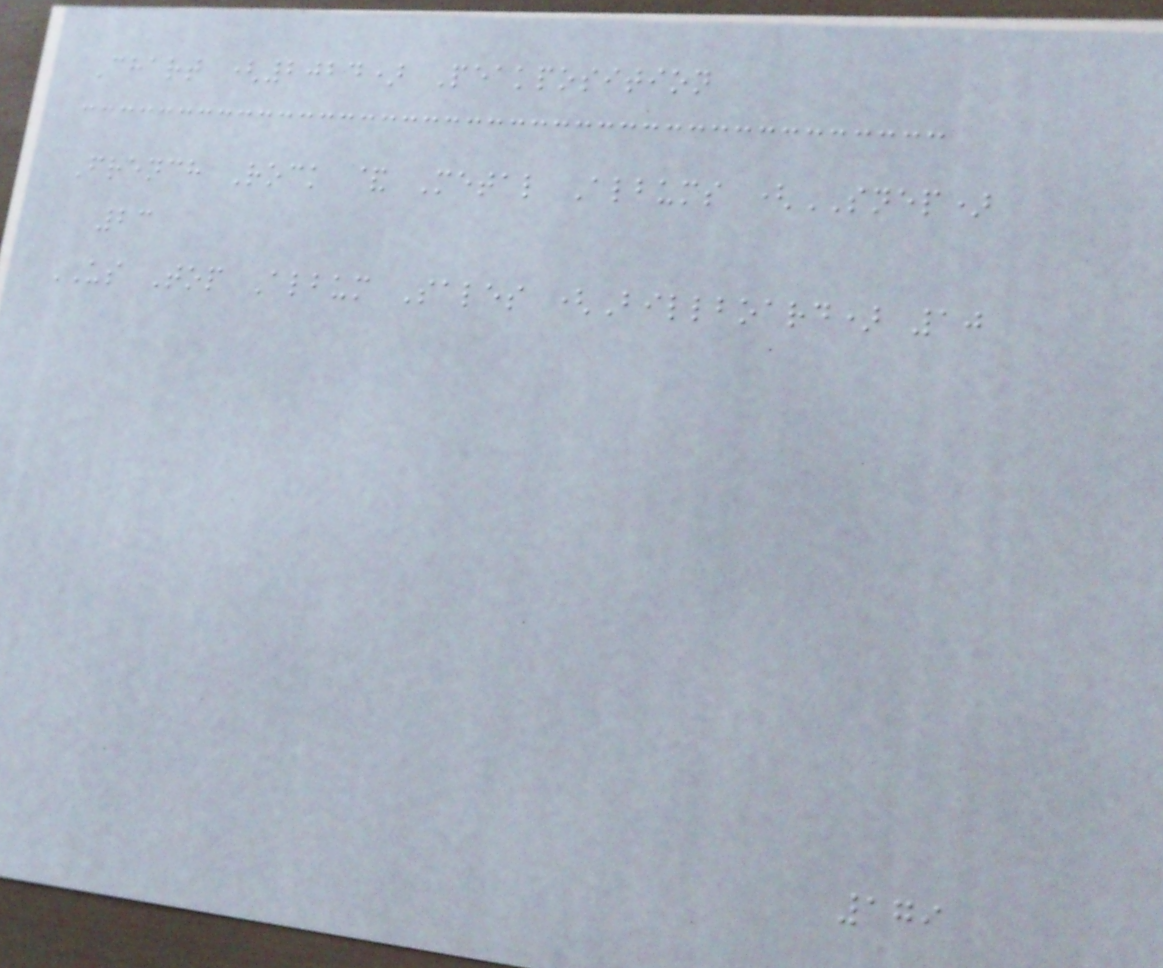Chart (2024) Peakposition
French Rock & Metal Albums (SNEP)
23
US Top Album Sales (Billboard) 10
179
